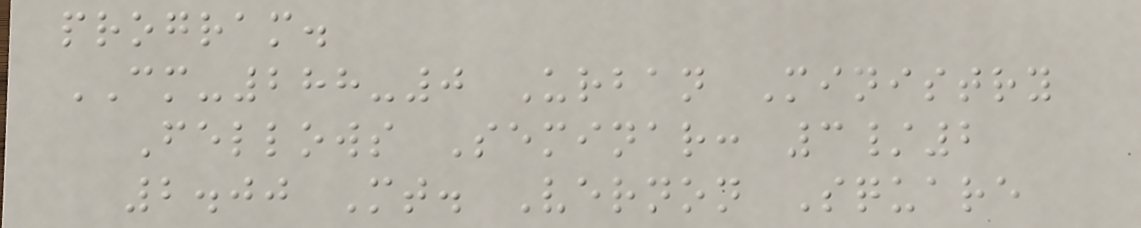program.
CM-288-0 Urban Ministry
Fellows Seminar: 3/2
2.00 Mt. Vernon Square
